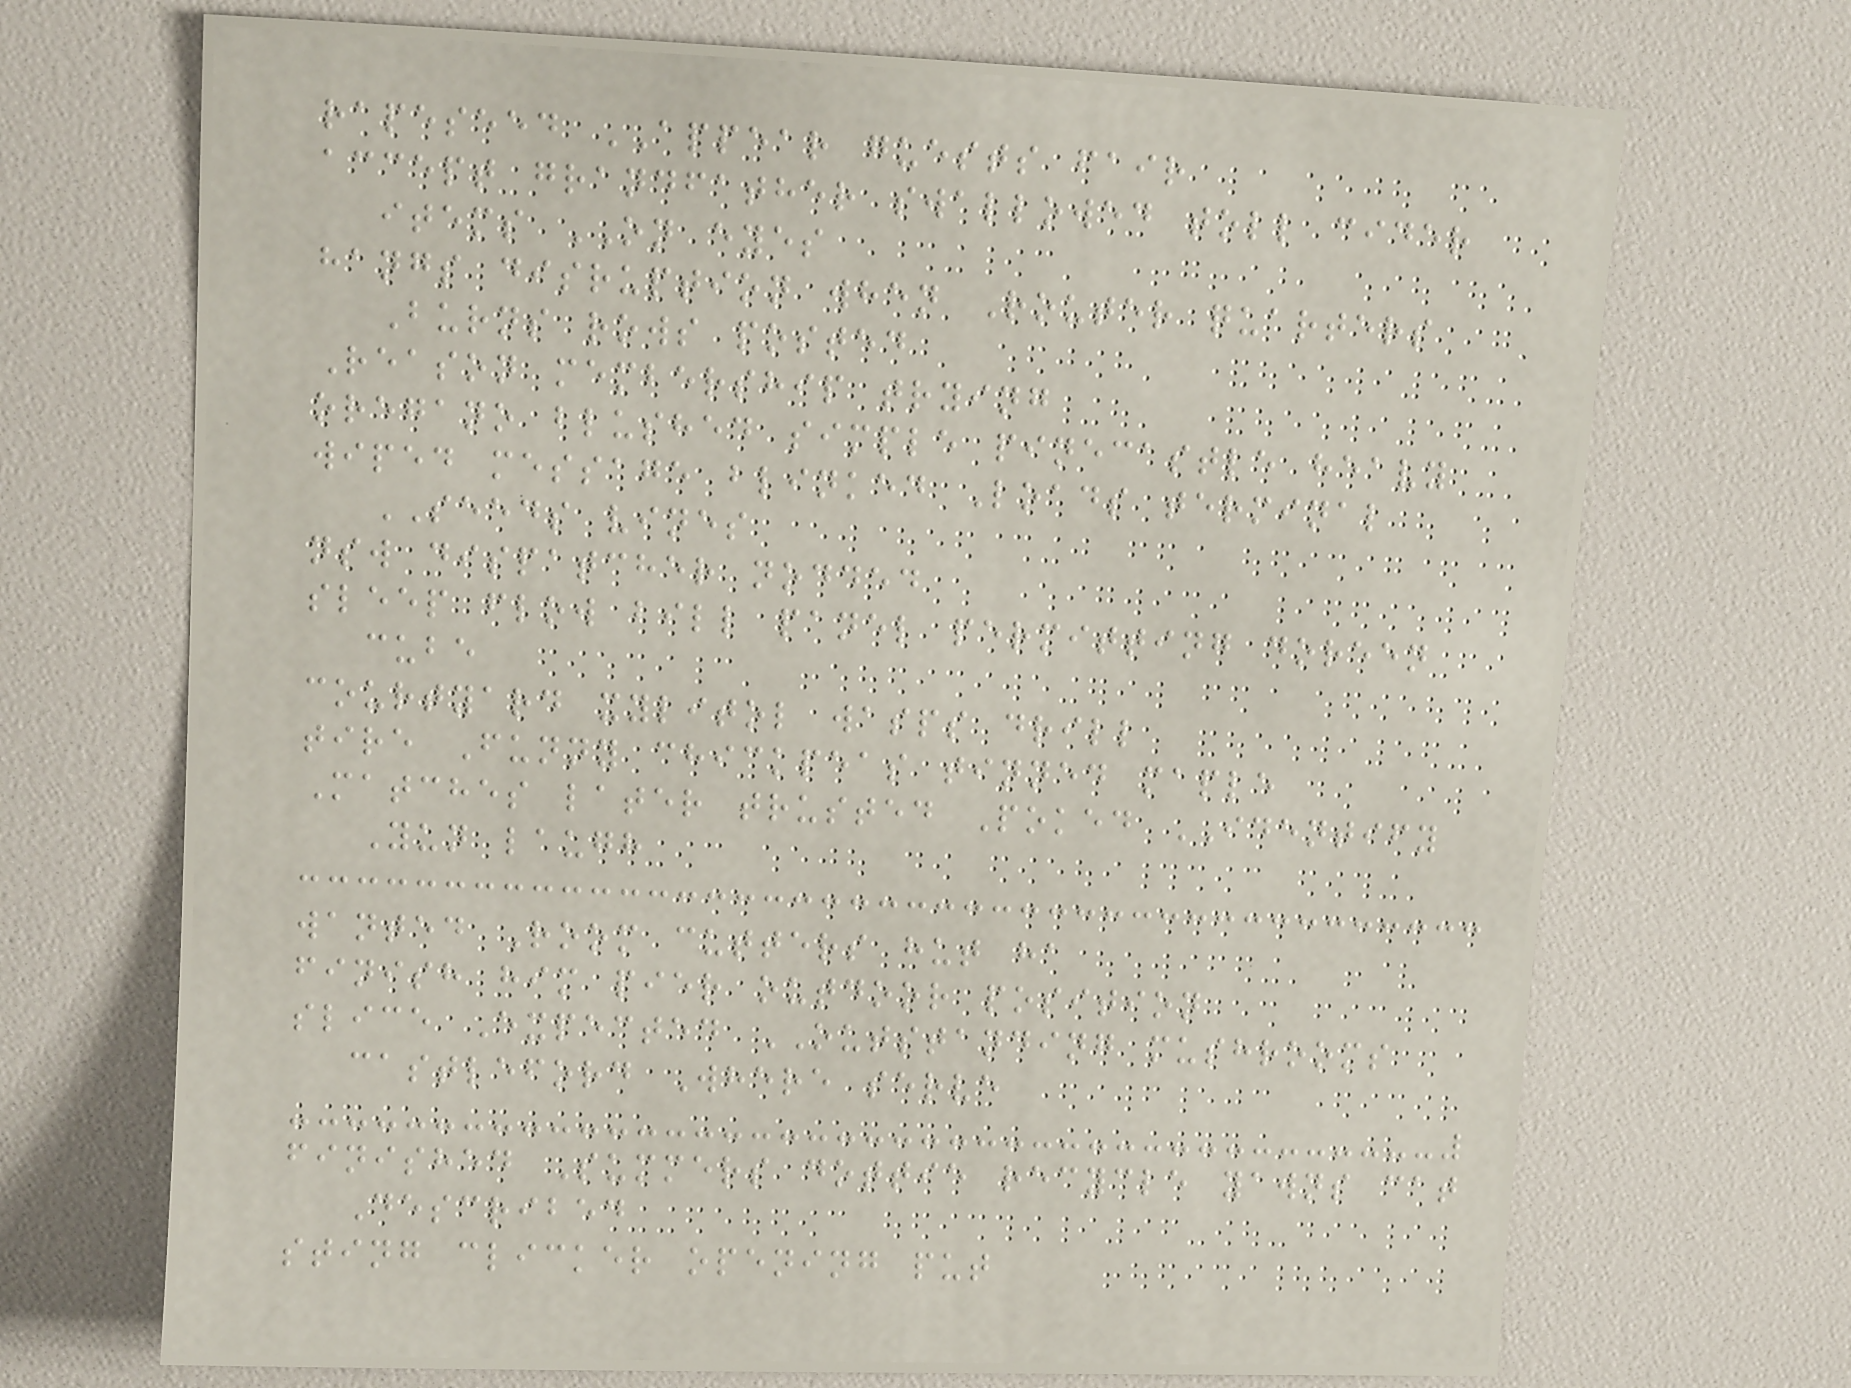rapeseed APPEAR guests fair
accept grandfather swallowed toll cider
items ON eyes
hangs disruption when Router quarters
Burns rows posted
Reason membership trying
oregano blushed simple pinecastle heavy
wiped message blinked Loads terminal
SEEDS vines
nsw dispatcher nodded
sleep flow bill panel permitting doreen
cube
courtyard xylitol wasps drill
tire Funny chickpeas tinned maple
Matches later trusted Poked IDENTIFY
Yun laugh
wanted Room cutters hut ha
finish him pier outdoor position
slice Expected OUTSTANDING mushrooms
castleford Where serve
finished Summers dottie recycle yawns cat
Described
sting clicker opening put
